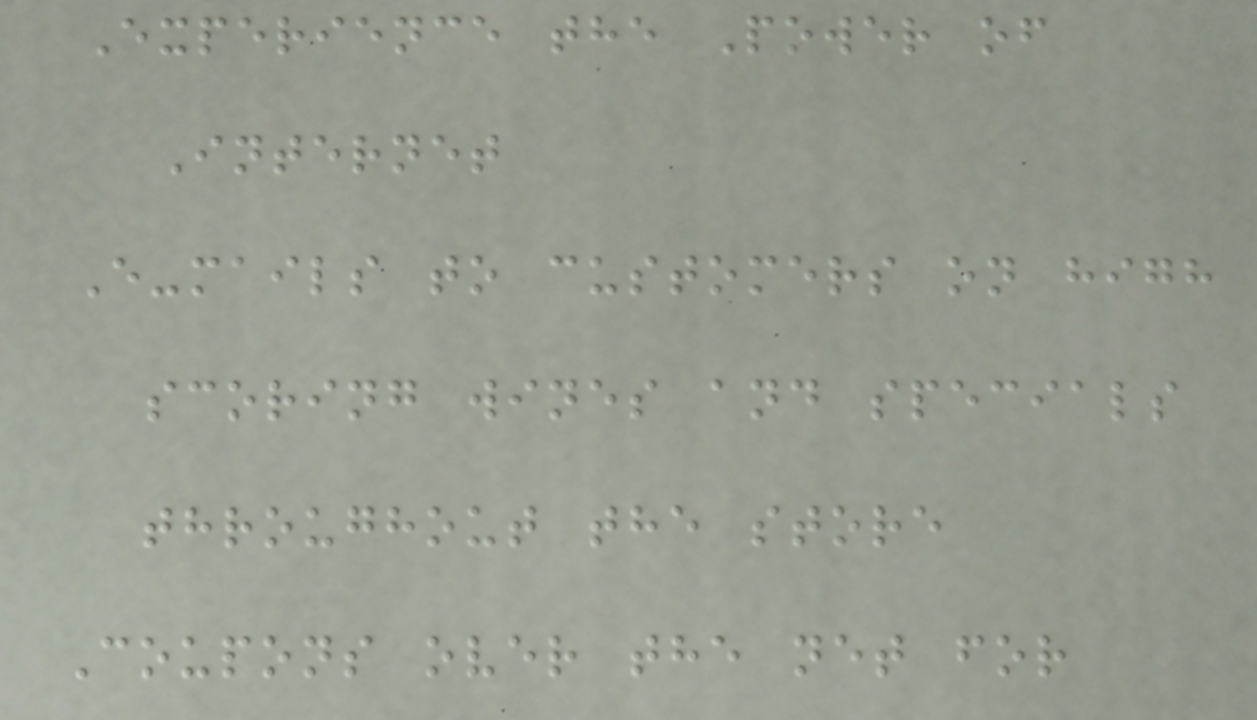Experience the Power of
Internet
E-mails to customers on high
scoring wines and specials
throughout the store
Coupons over the net for
